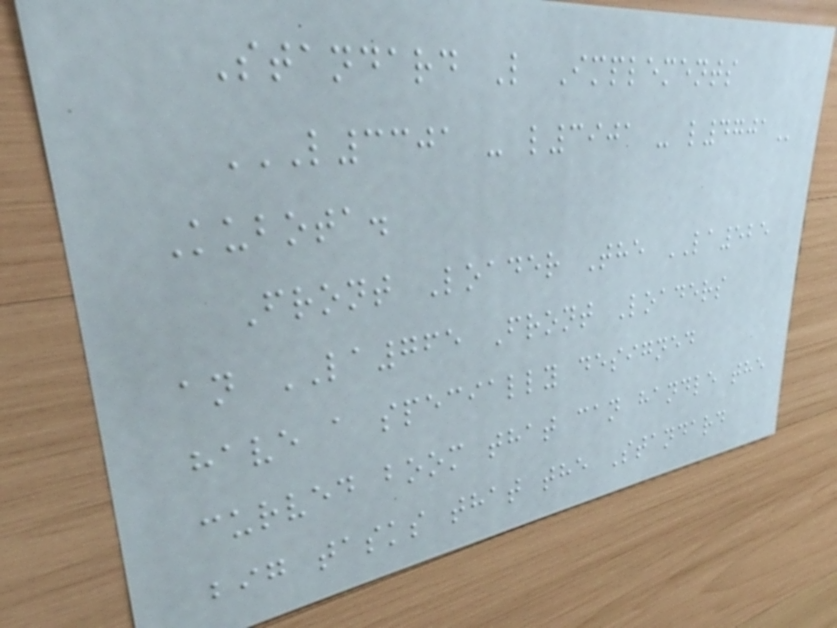Standard L Implements
L3301 - L3901 - L4701
Kubota.
Front Loader The LA525
an LA765 Front Loaders
have a specially designed
curved boom that can handle the
big tasks that the Standard
